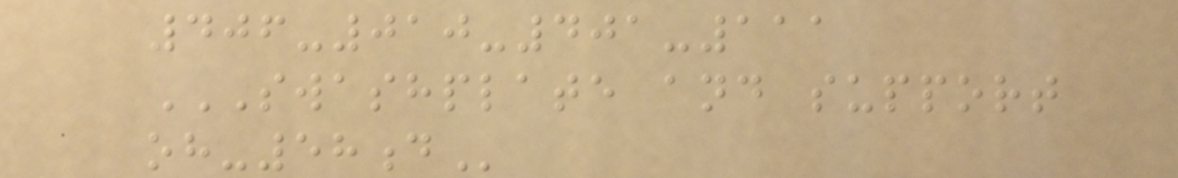406-010-401-111
SWASHPLATE AND SUPPORT
OH-58D
